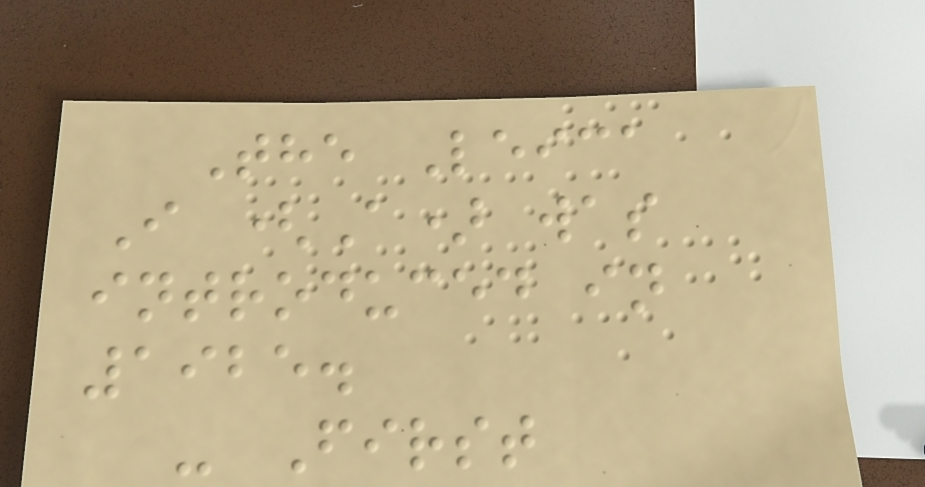The Leica
I (A) was
introduced in
1925.
- First
